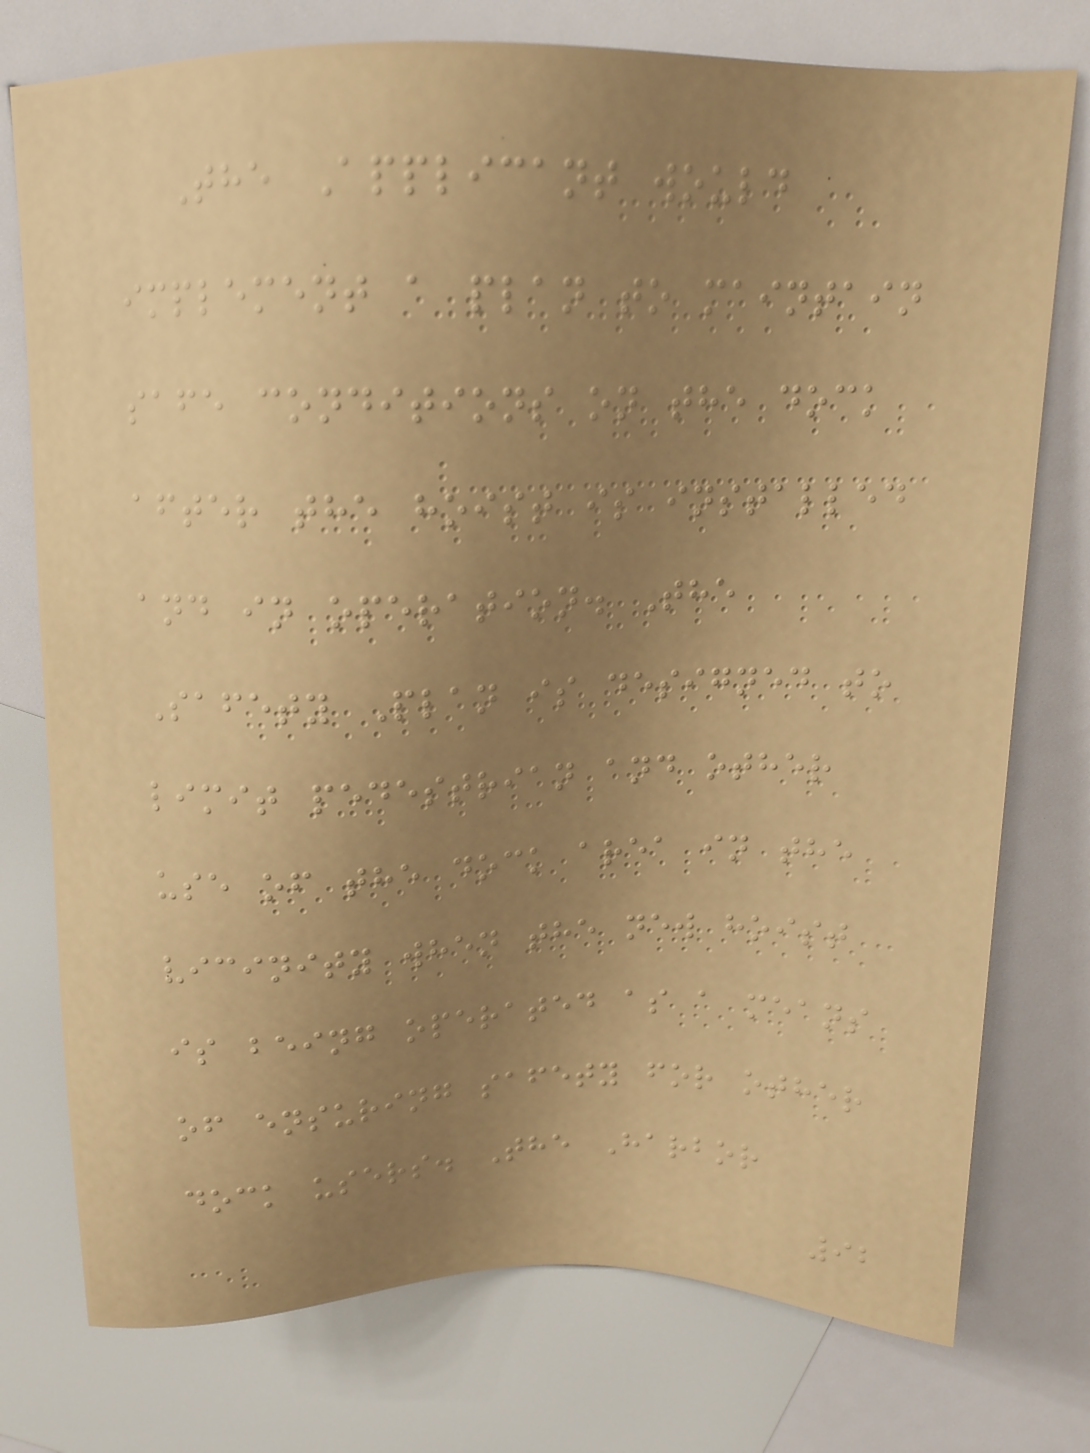The Applicant would
implement a plan to maintain
safe conditions on the dock
after the hoist is installed
and in operation. The
Safety Plan is designed to
limit pedestrian and other
use of the dock area in the
vicinity when the new hoist
is being operated as a means
of ensuring safety for other
dock users. The Harbor
92
